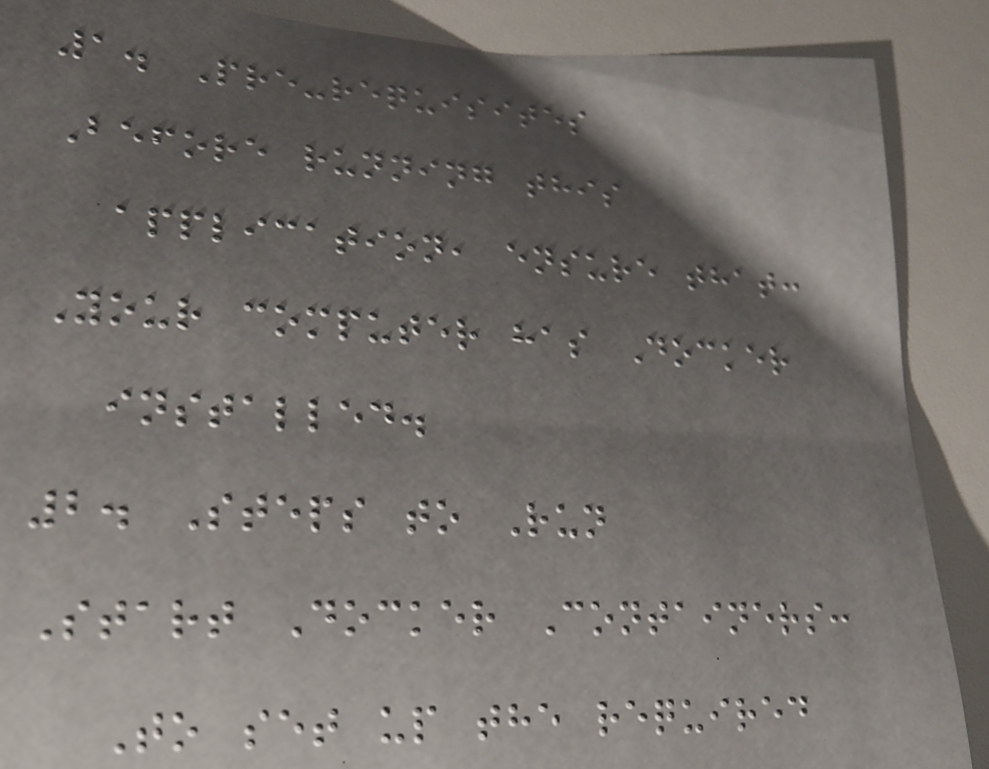1. Pre-requisites
Before running this
application, ensure that:
Your computer has Docker
installed.
2. Steps to Run
Start Docker Containers:
To set up the required
